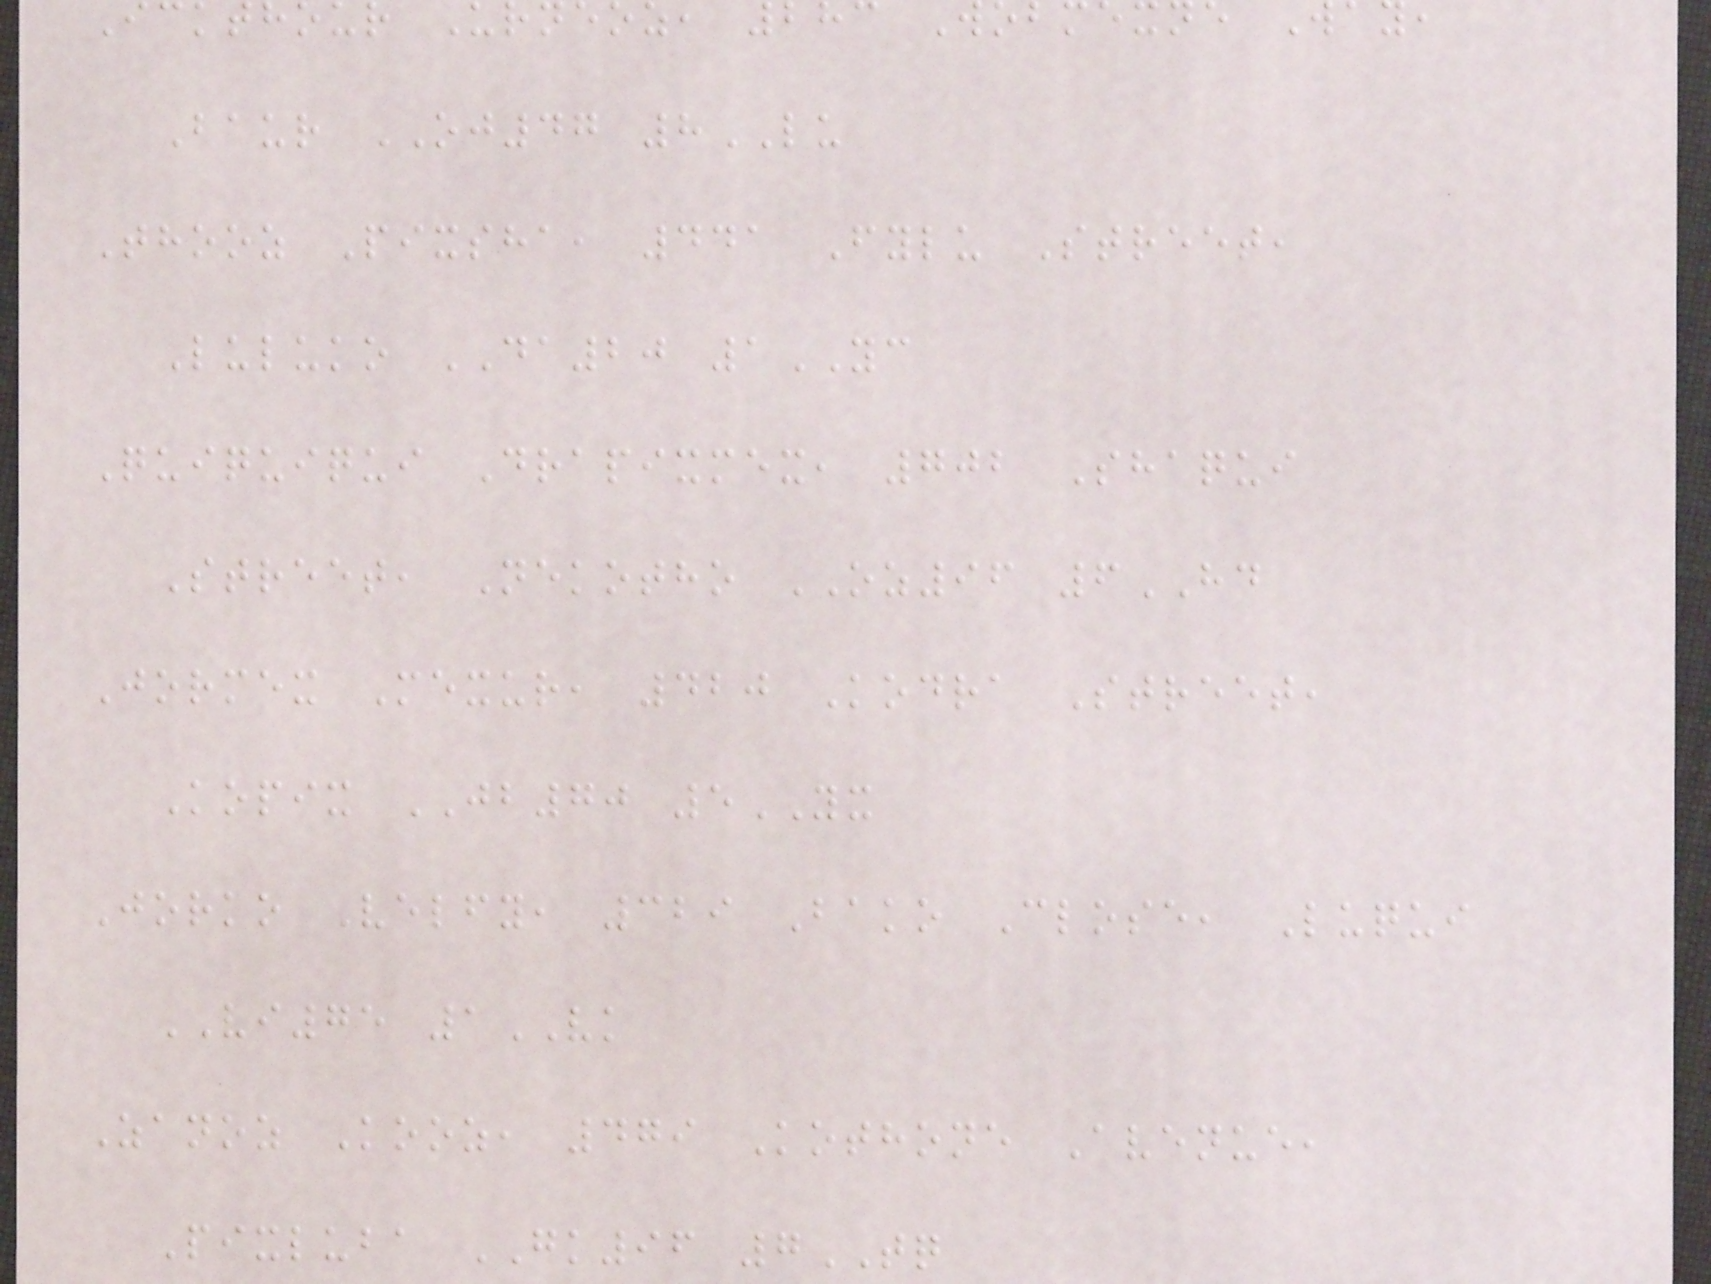Baur OJ47 8LU
Thooz Pixsha, 441 Fylu Street,
Luluko DA20 1YC
Quiquiqui Drapixmex, 702 Shaqui
Street, Nekotho OZ96 6HD
Jormex Mexur, 420 Kodra Street,
Kopix JB70 5YX
Jorko Velfy, 329 Bako Close, Luqui
VI75 1VK
Zanoz Kooz, 479 Kothone Avenue,
Pixluba GK96 7TQ
